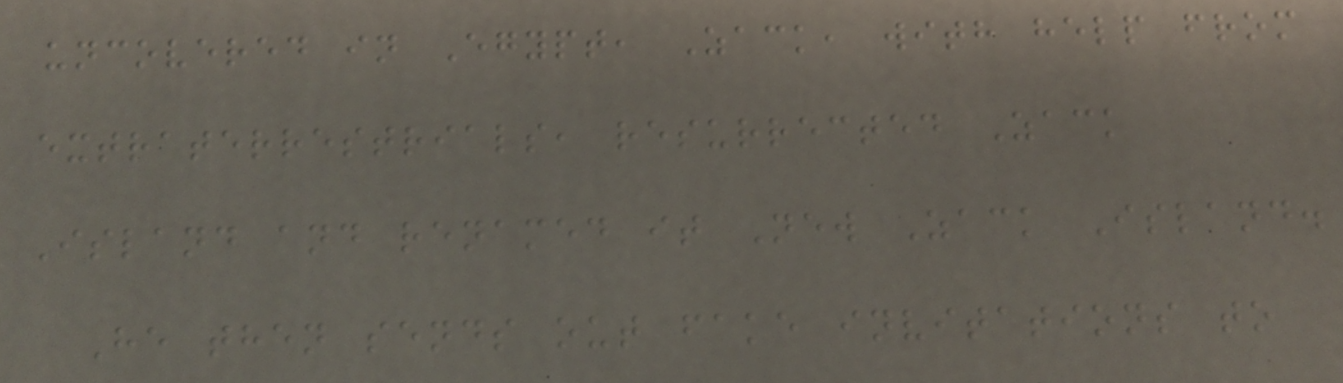uncovered in Egypt, Zack, with help from
extraterrestrials, resurrected Zack
Island and renamed it New Zack Island.
He then sends out fake invitations to
